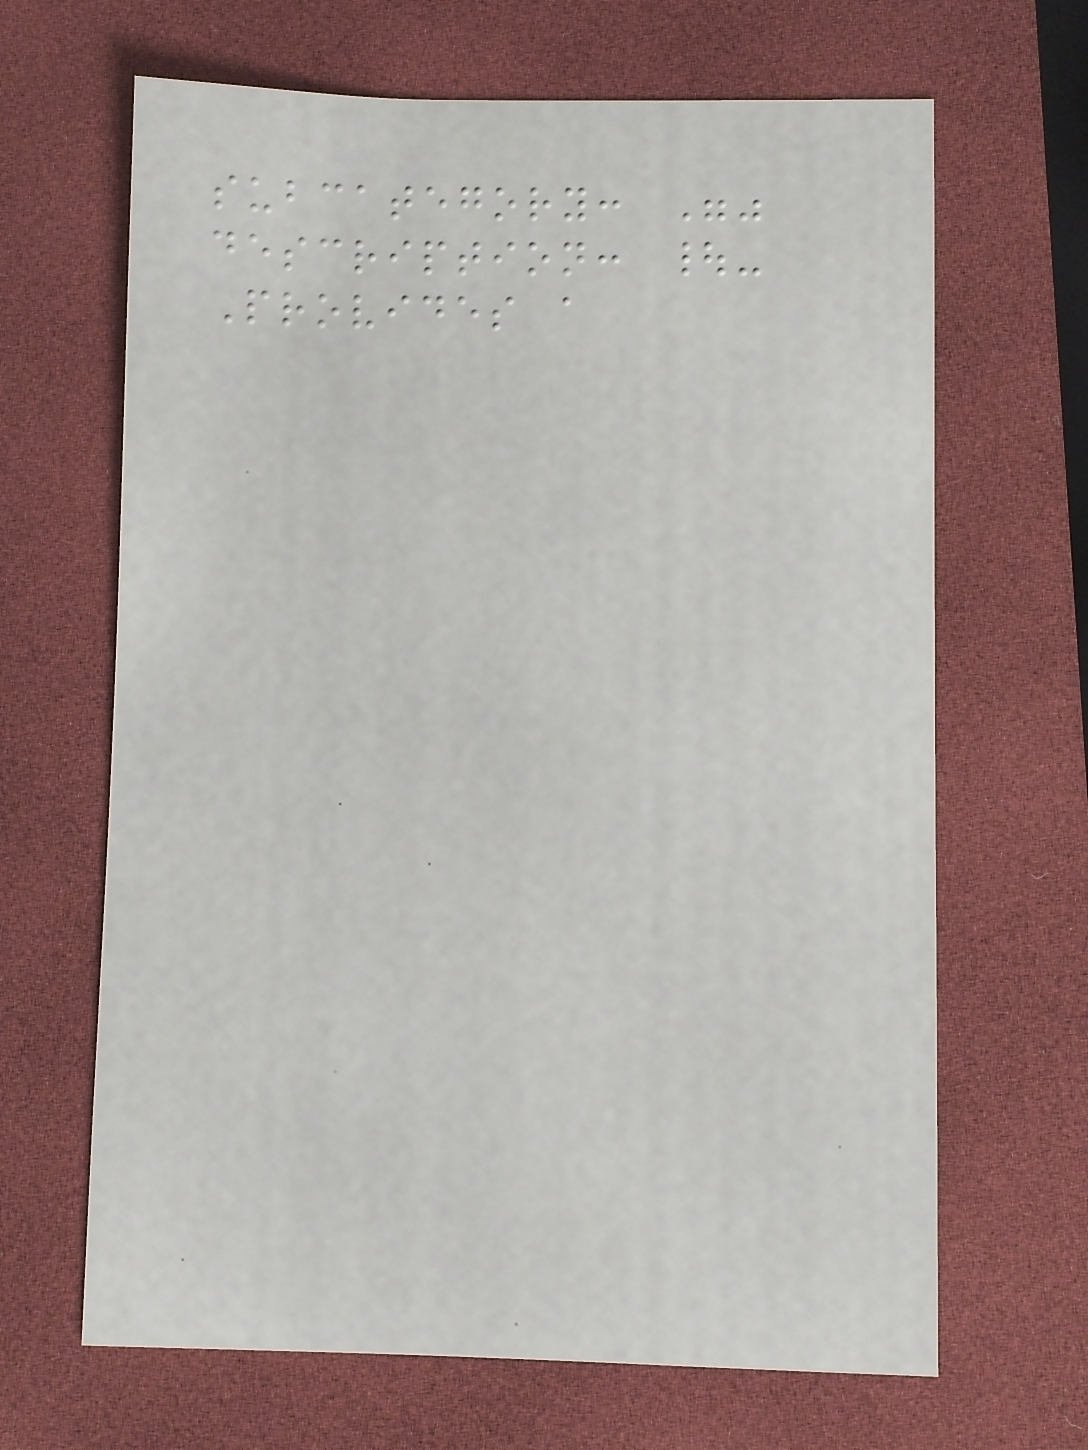subcategory: ""
description: |-
Provides a
